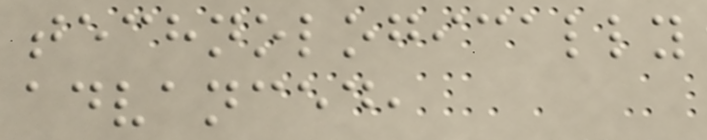technologically
advanced,
